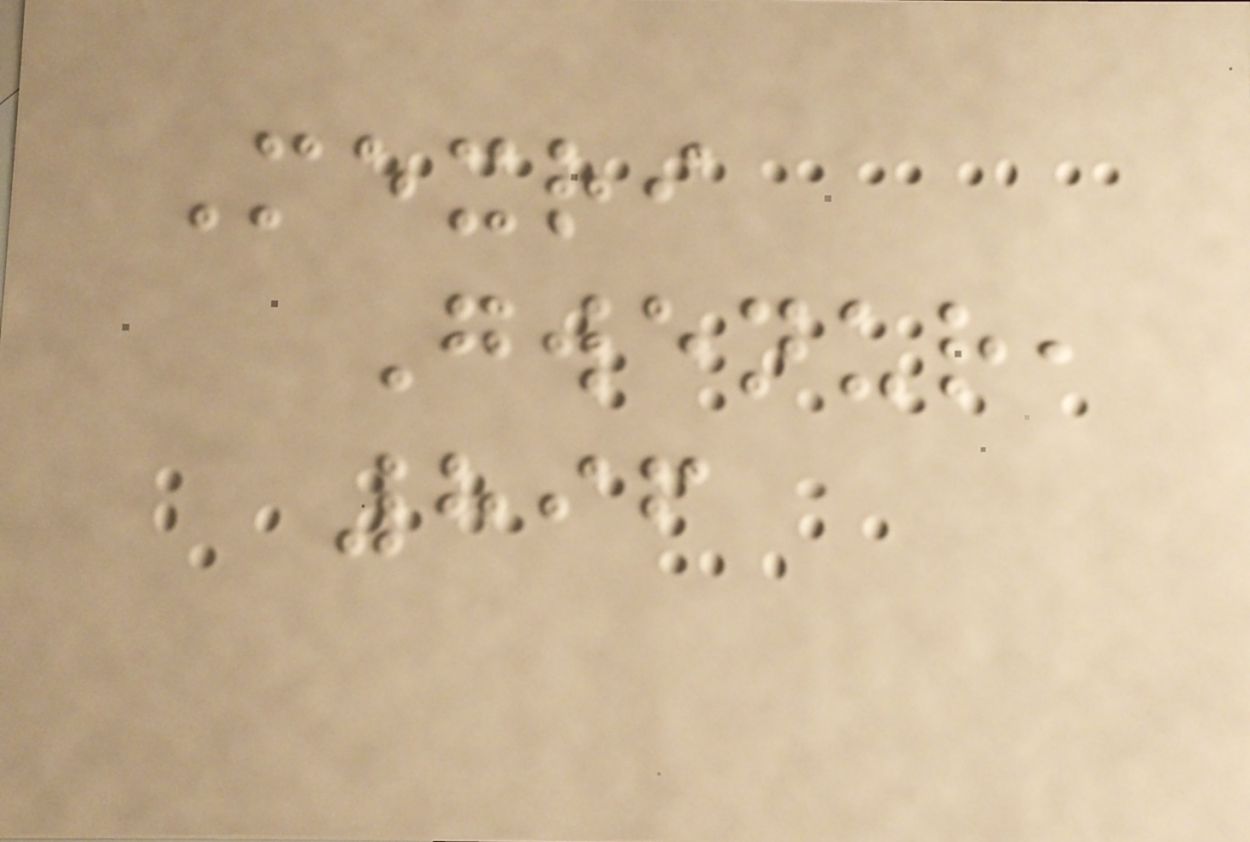Mexri
Gwenur,
896
